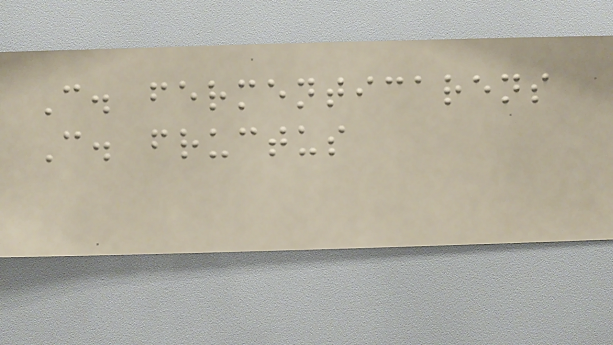C. fermenticarens
C. fructus
